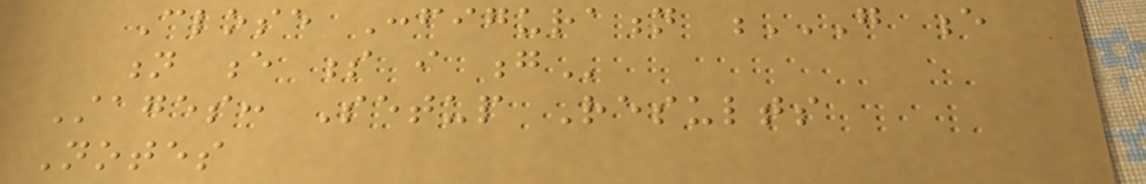Close Configuration G E
N E S I G
Stages: Setup Results
Notes
